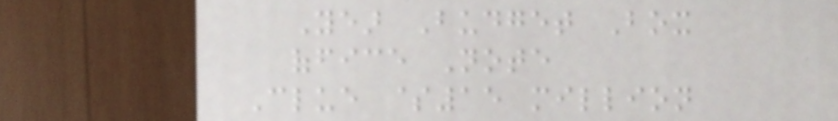Year Budget Box
office Note
Clue $15 million
